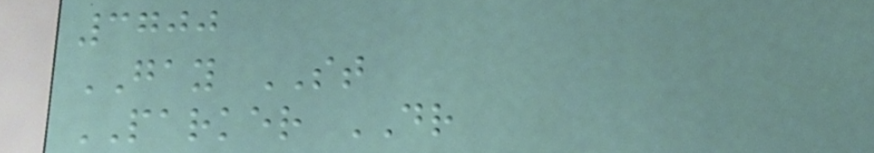3700
GAY ST
PARKER DR
